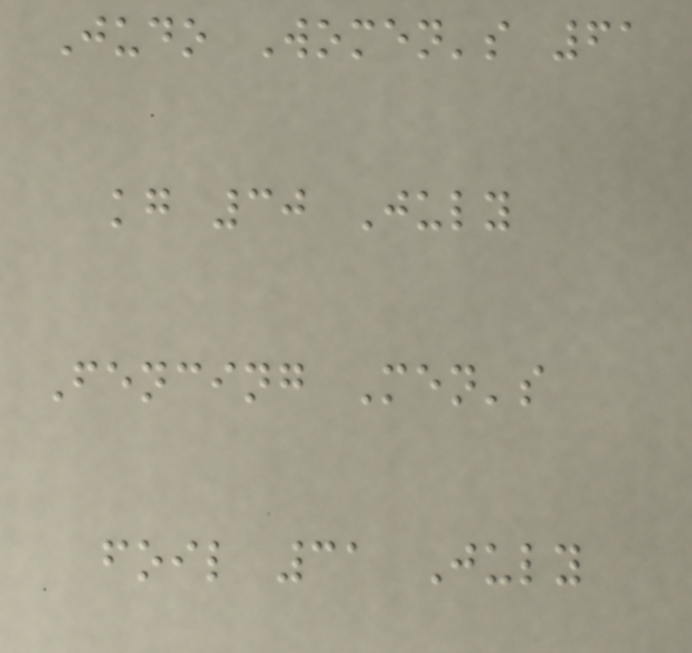Judo Women's 61
kg 30 July
Fencing Men's
foil 31 July
